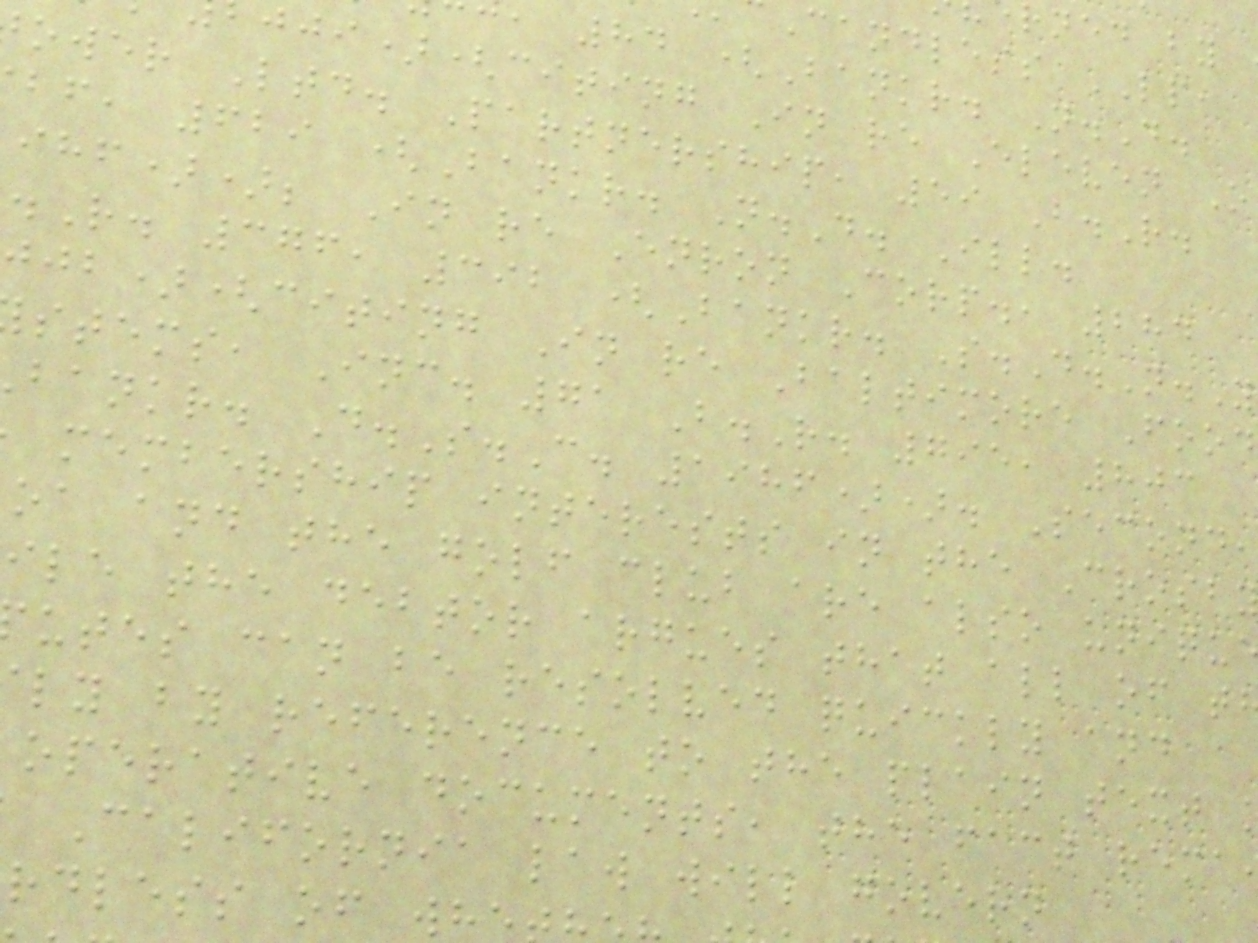Candless LP,
84 (Bankr. N.D.
jji)(citing In re Eleven O
ower Ltd. Partnership, 59 B.R.
bf, 629 (Bankr. N.D. Ill.
ihf)); In re Enron Corp., 284
.R. 376, 392 (Bankr. S.D.N.Y
jjb)(citing In re Baltimore Food
stems, Inc. 71 B.R. 795, 803
bankr. D.S.C. 1986)). Second,
membership interests in the Crosb
oa and the golf club are also uniqu
ile the debtor argues that all of t
utes can be resolved quickly and
ly by reference to the plain text
operative documents, the fact rema
California law will govern
rdless of wh
